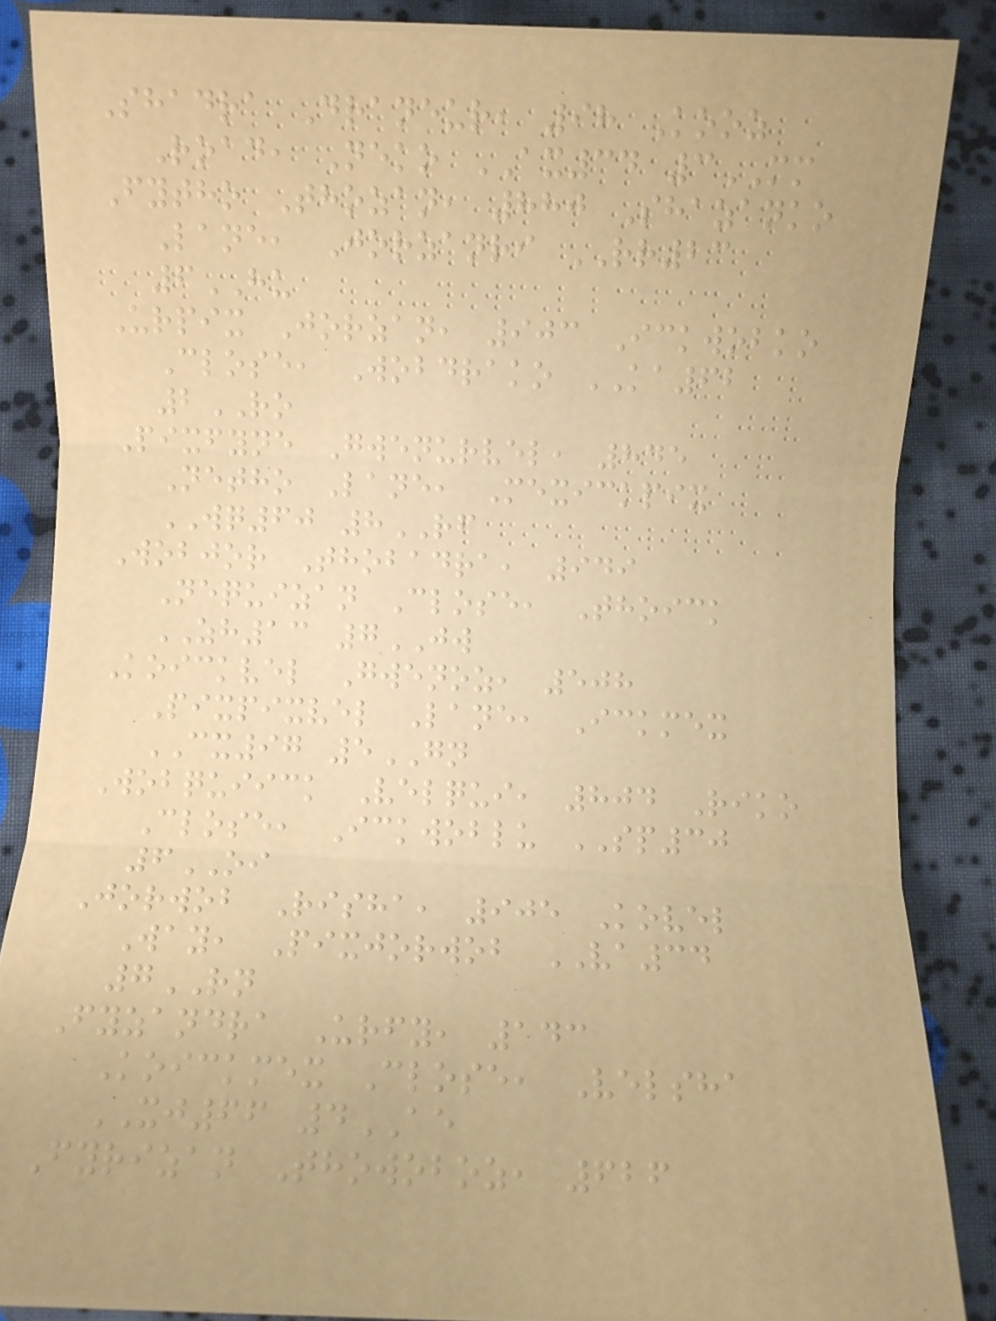Shadra Draneur, 98 Kooz
Road, Neko AX34 3MM
Fytho Thozan, 880 Shazanko
Lane, Jorzanri RR23
6HU
Urpix Jorzan, 903 Ickwobko
Close, Wobdrako KA62
2RO
Pixfyne Gwenurvel, 845
Netho Lane, Mexickpix
WQ60 8RF
Wobjor Thobadra, 949
Nequizan Close, Thoick
ZH13 7JW
Koickvel Gwenoz, 508
Pixpixvel Lane, Ickmex
CX97 5GN
Wobquiick Velqui, 804 Riko
Close, Ickwoblu SP30
6OI
Jorwob Risha, 905 Kovel
Way, Pixjorwob VA34
7RN
Fyzandra Urfy, 143
Koickmex Close, Velsha
XJ66 4AE
Fyrizan Thowoboz, 626
